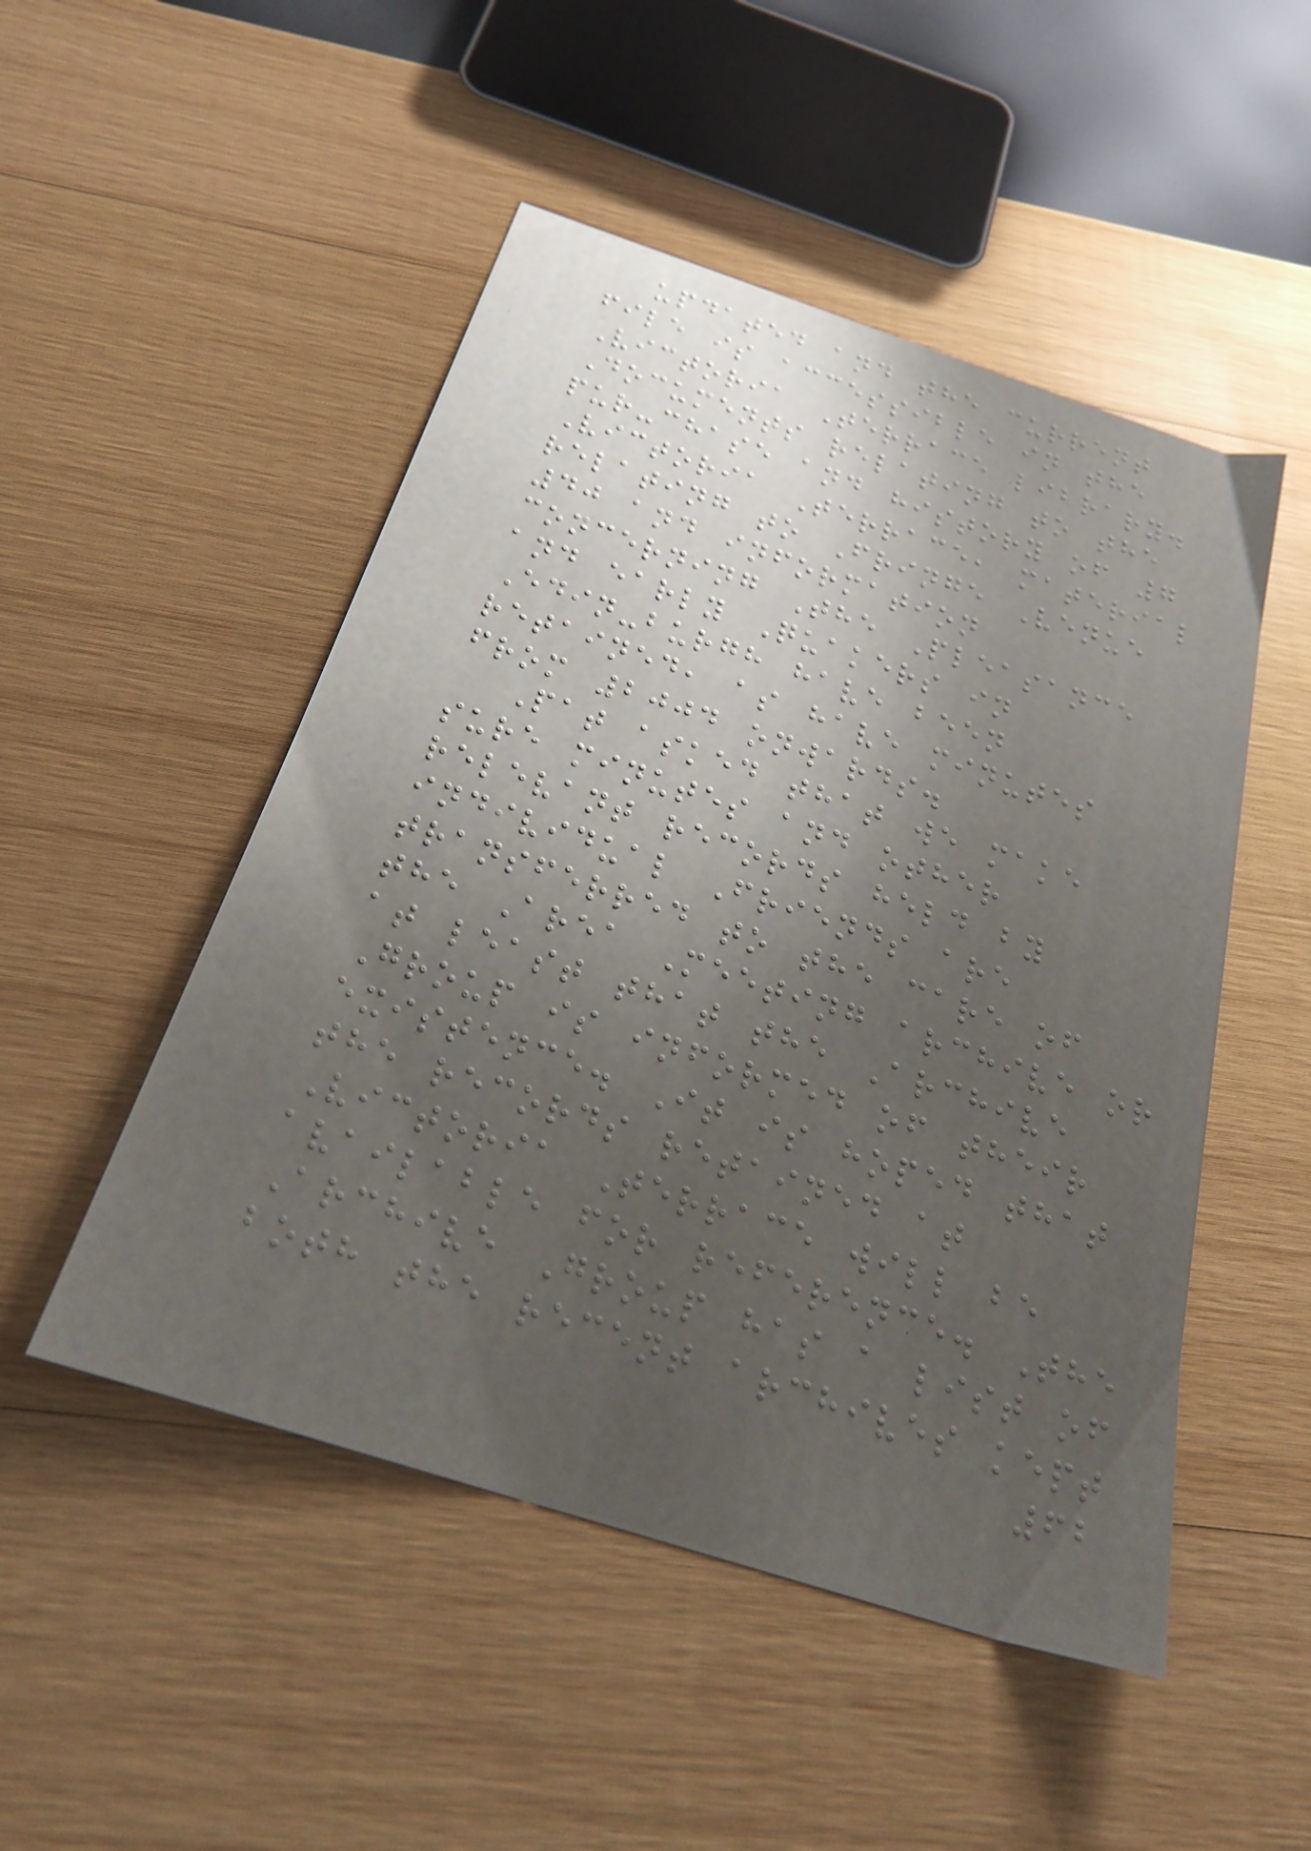updated and the current
file is accessible in the
Victoria Terrace library.
Documents relating to the
pur-chase and history of 7
Victoria Terrace, material
relating to Fringe Venue
40 and information
concerning The Pleasance
and early Quakers in
Edin-burgh have been
retained, as have minutes
from 2004 onwards.
Pat asked that we make
sure minutes and other
relevant records held by
individual Friends are
transferred to the care of
the Area Meeting archive or
at least that the Archive
Group is informed of their
existence. It is hoped that
the records retained at
Victoria Terrace will be
available for reference. The
Archive Group has a list of
both the recent archives kept
62
